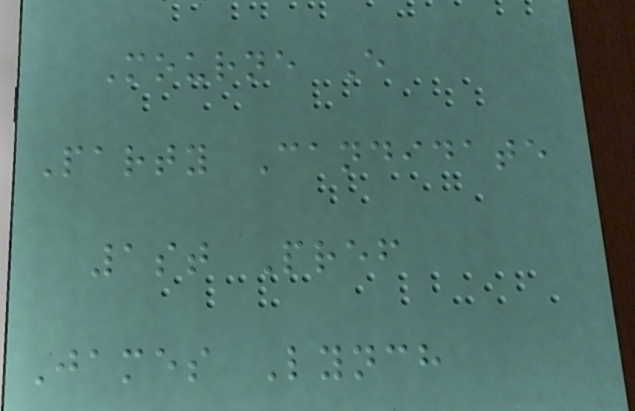Mourne E
Party Candidate
1st Pref
James Lynch
